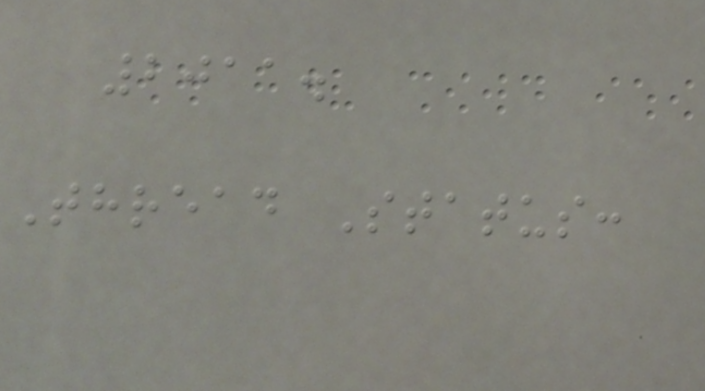2011.
Thread Status:
